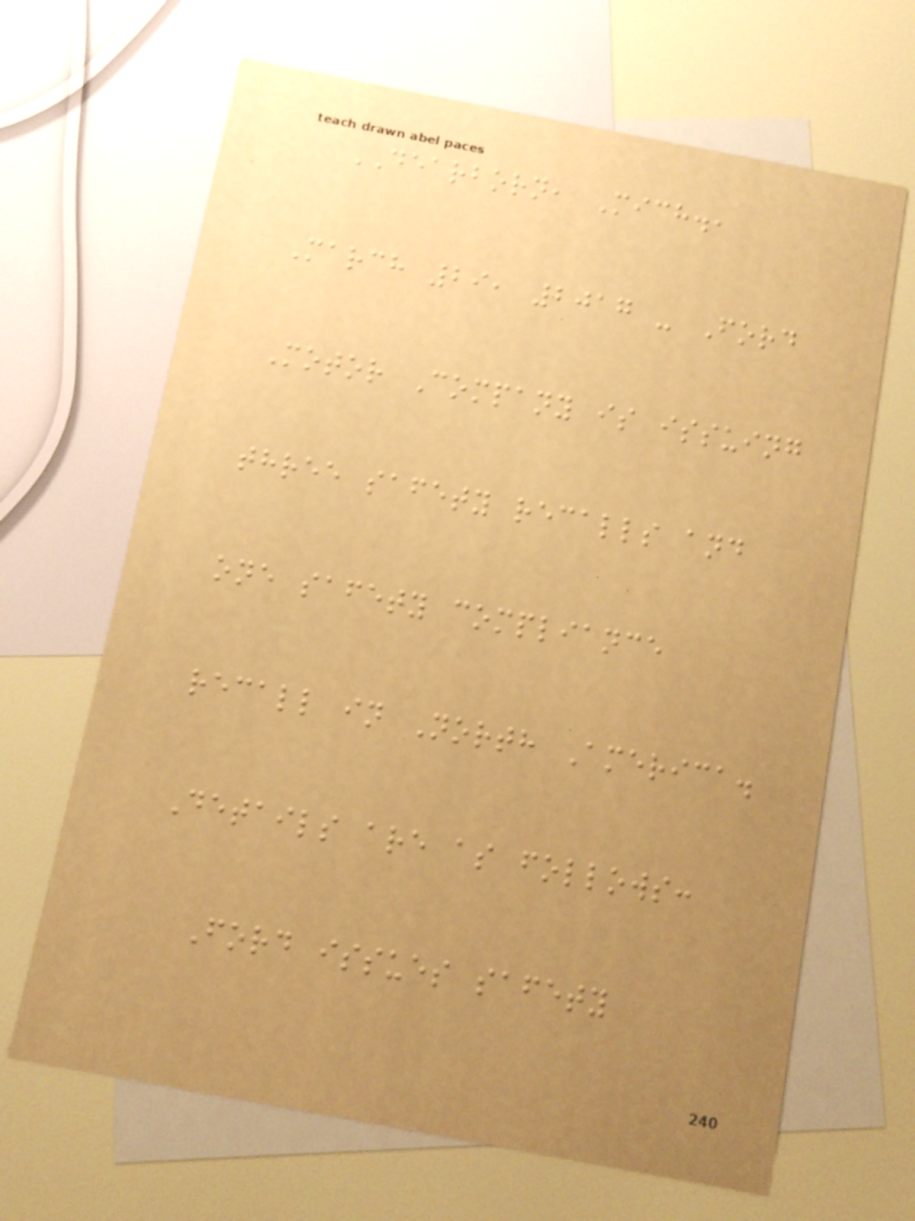DEARBORN, Mich.,
March 29, 2017 - Ford
Motor Company is issuing
three safety recalls and
one safety compliance
recall in North America.
Details are as follows:
Ford issues safety
